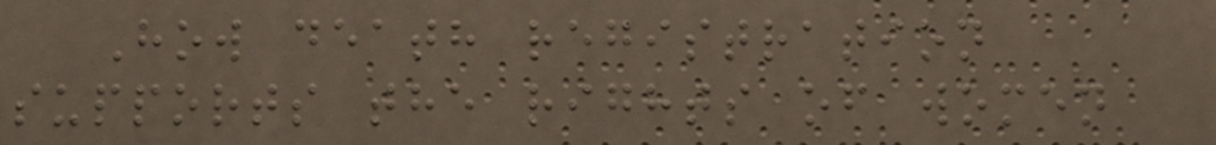How death registration
supports the rights of women
